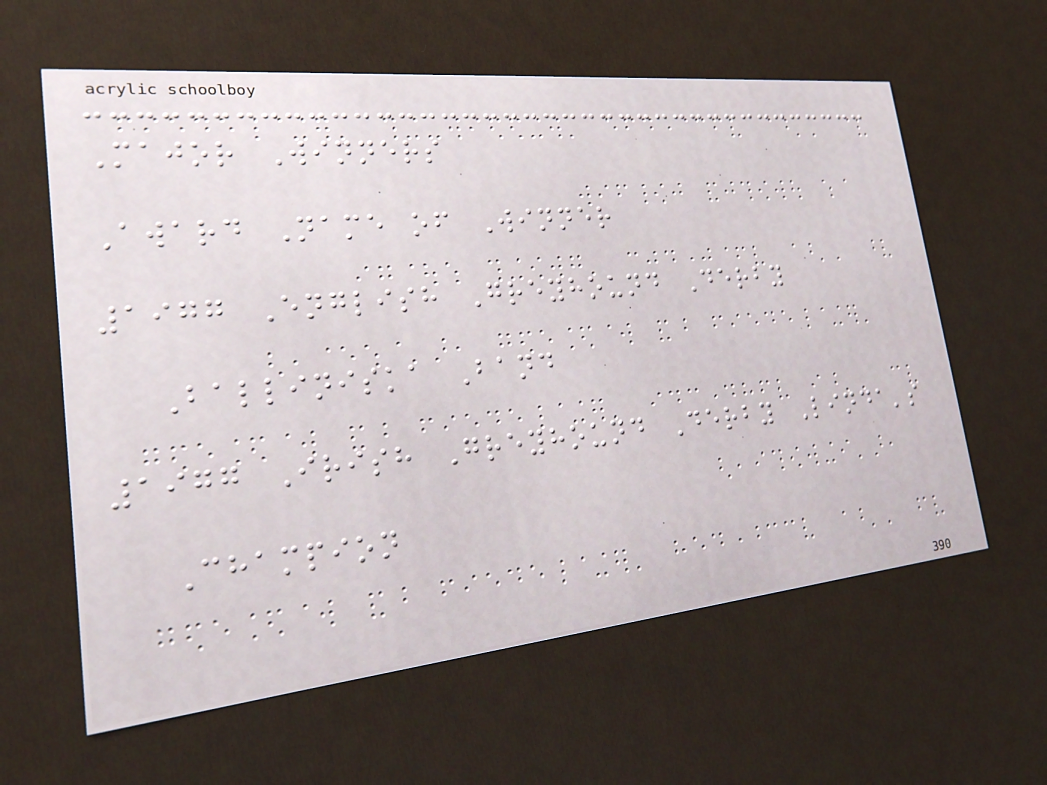Major Winners
Award Name of Winner
1977 English Greyhound Derby
Balliniska Band
1977 Irish Greyhound Derby Linda's
Champion
